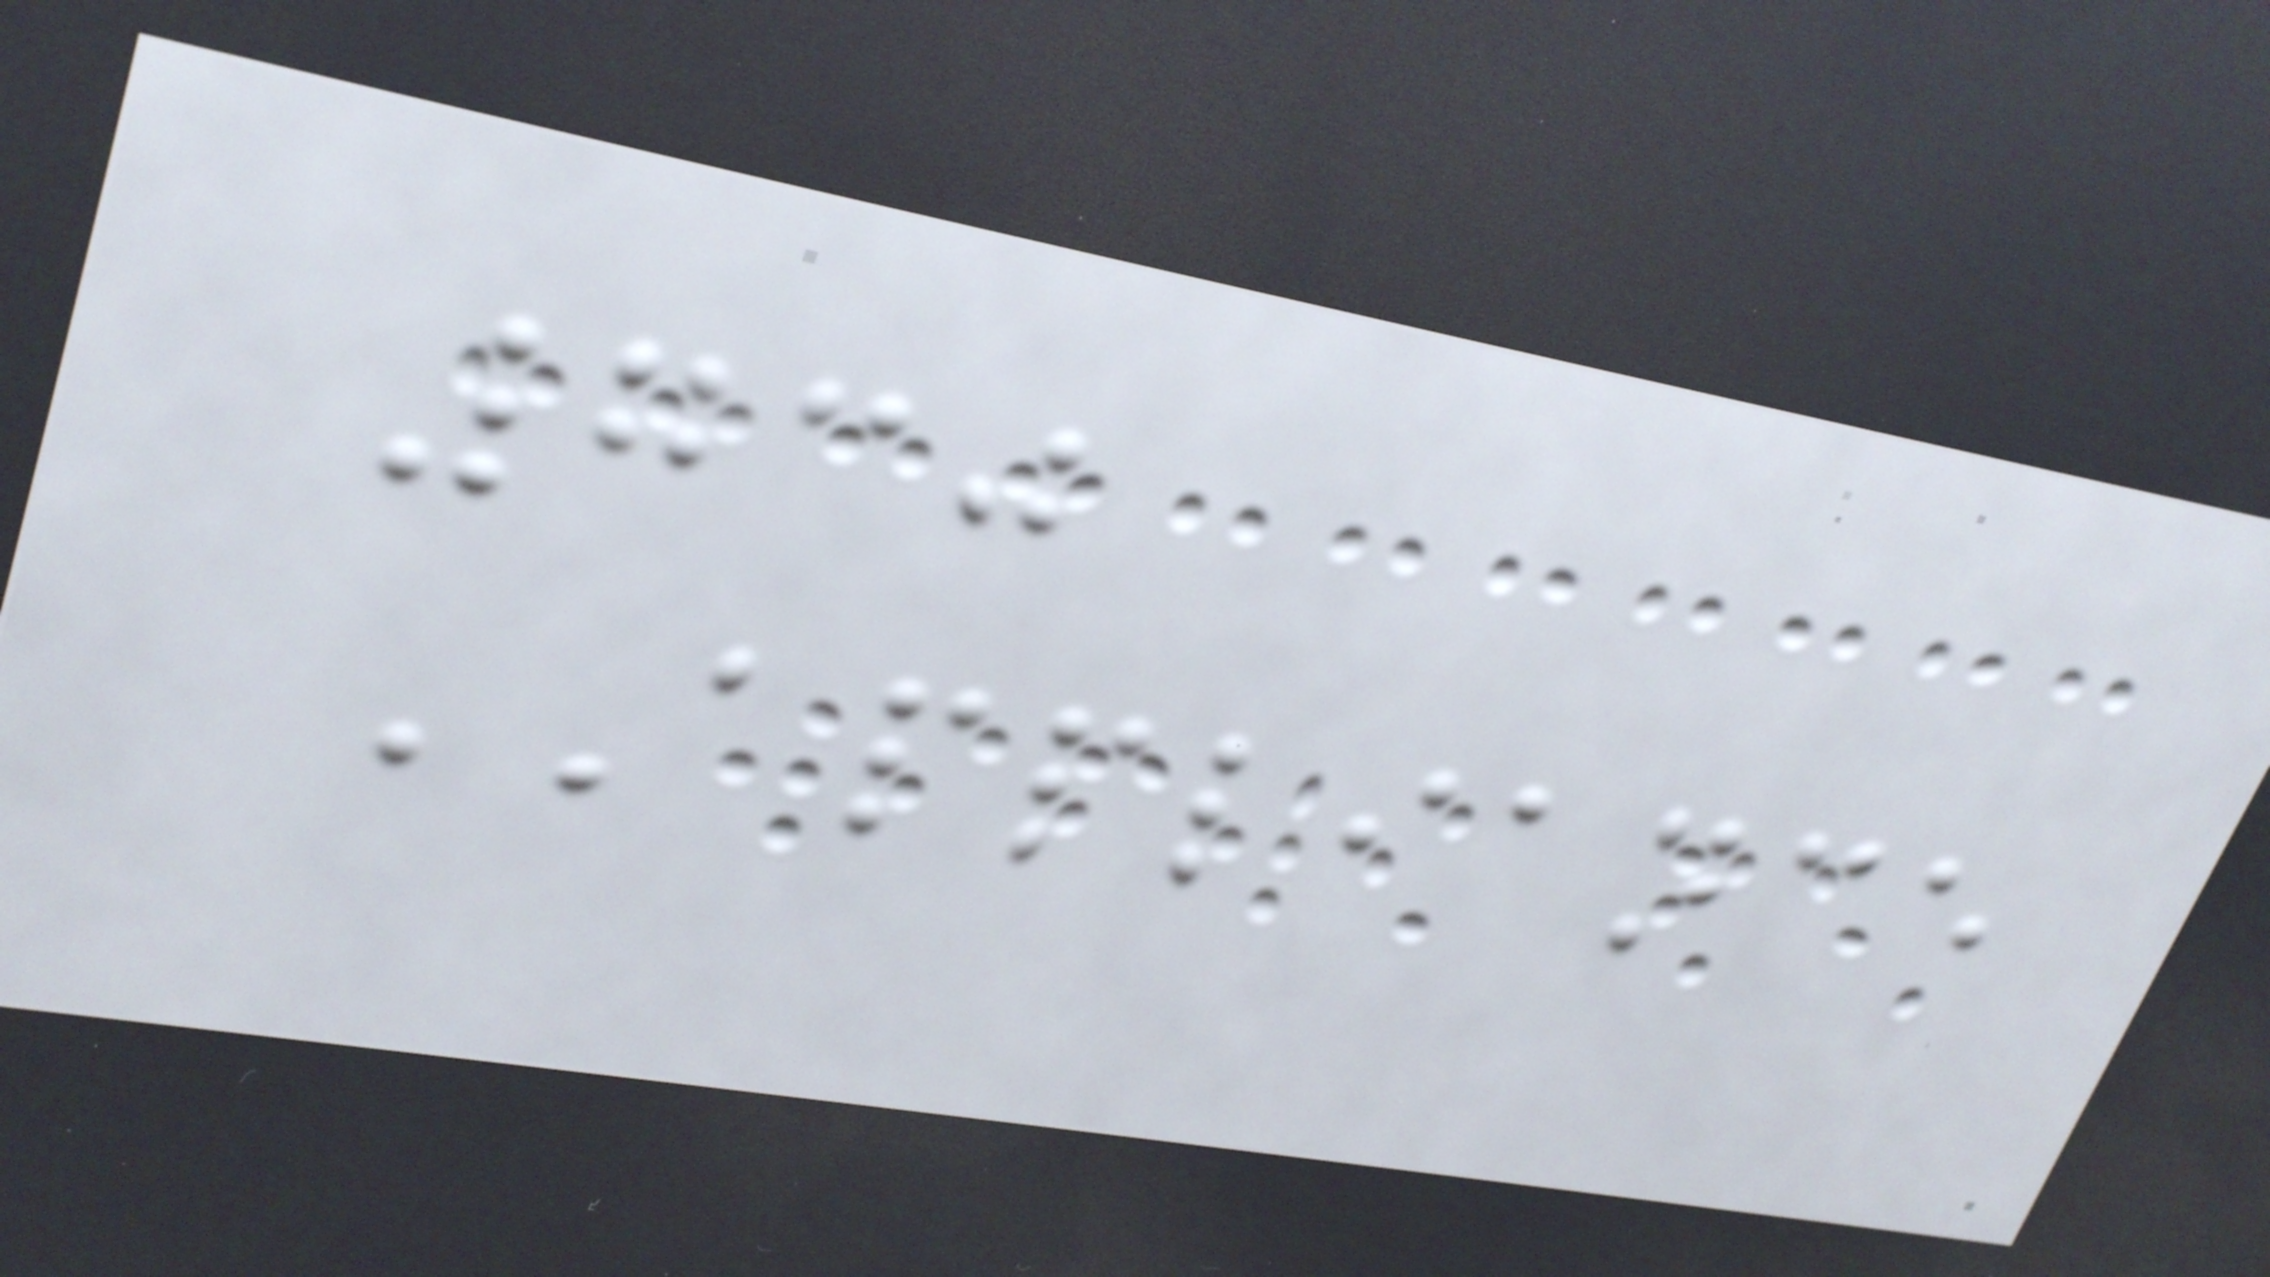730
APPLIANCE
